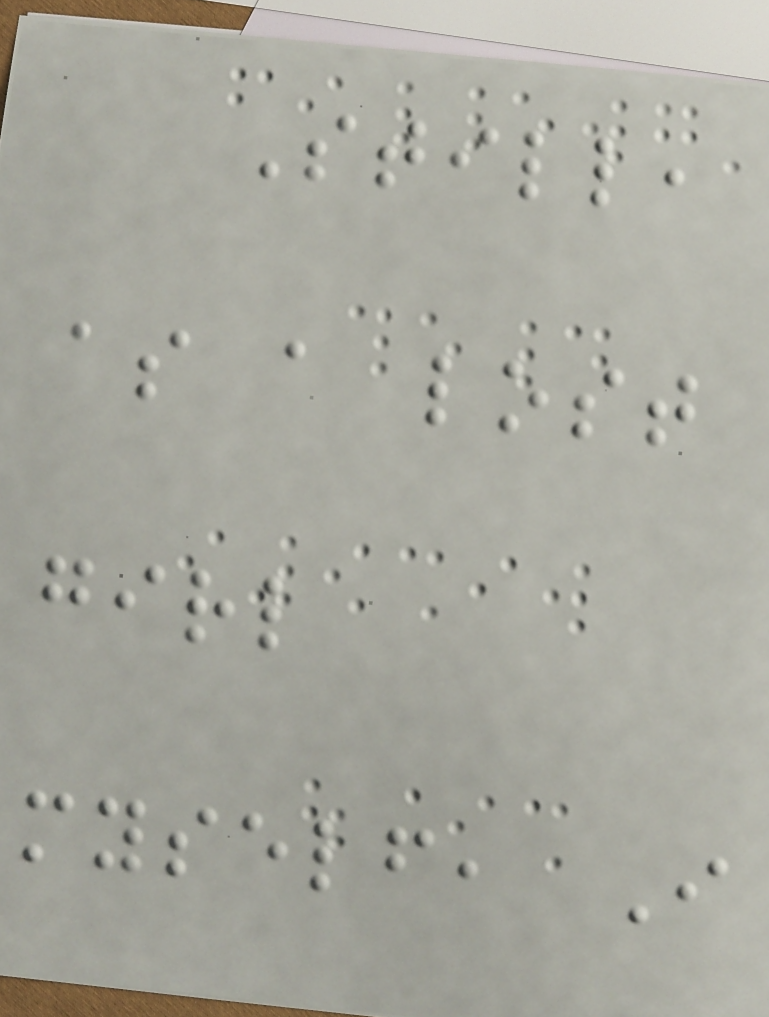Still,
as a lost
girl
myself, I
